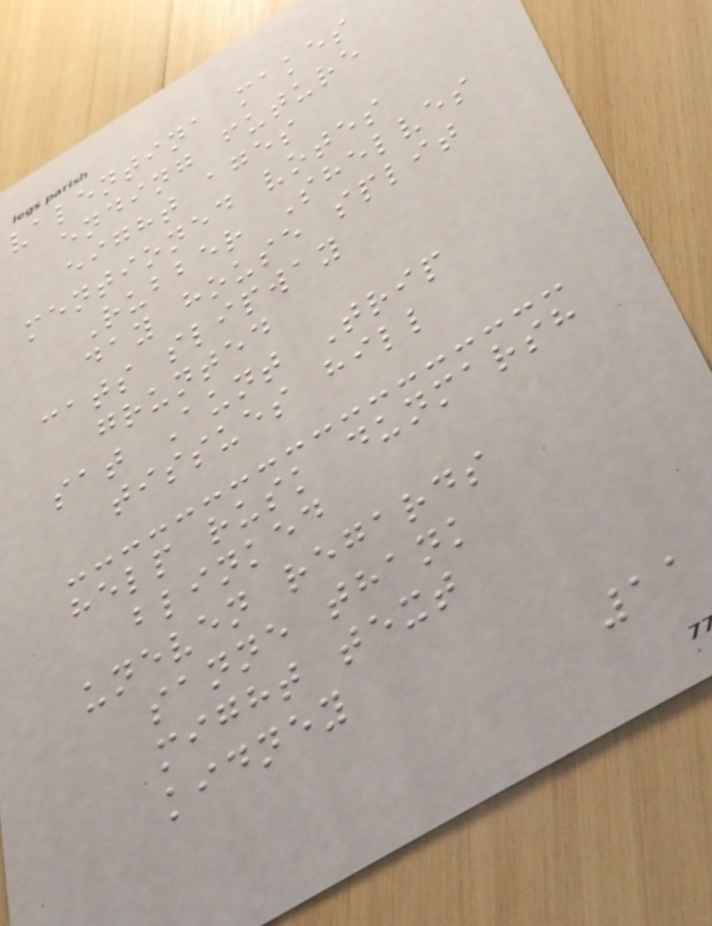valentina makes
ending future
eight ages
mentioned votes
Rubber Shelves
day house split
cats slipway
grunted
sat Aunt Trip
tissues hill
help rusk dunmarsh
blinked
uneven regards
sanne thank
might text
kidney
11
